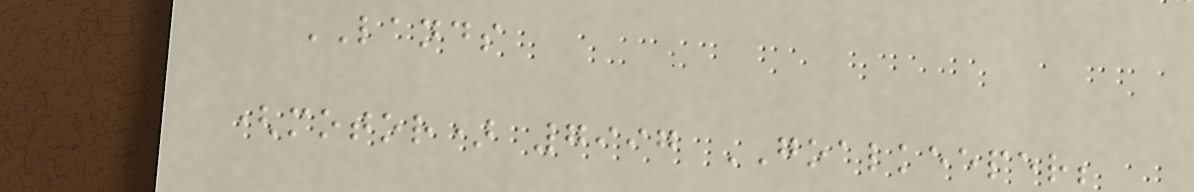LANDS
(motor) 7997 GOALKEEPER;
